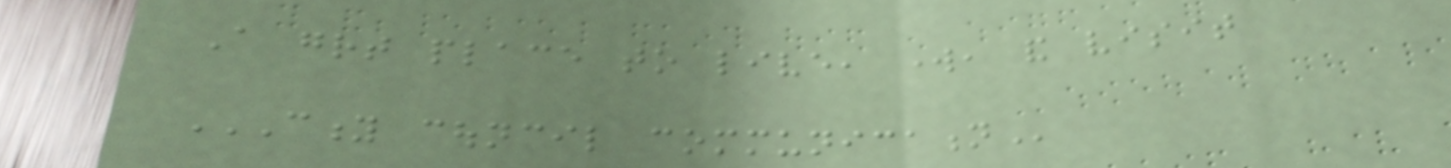A great place to live, work, and visit
CITY COUNCIL COMMUNICATION
